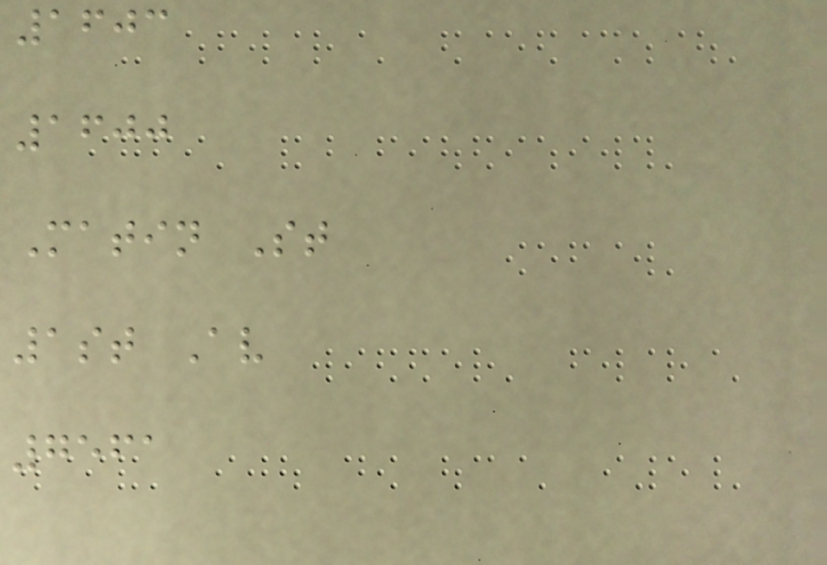1603
1600
Matin St
1st Av
7561
